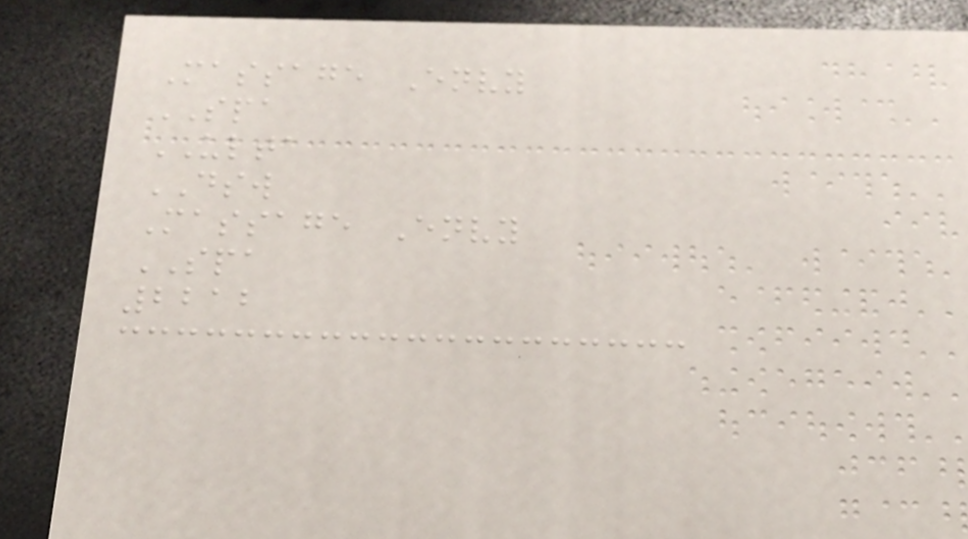Massage Envy
SPA
ULTA
DSW
Massage Envy
SPA
2212
